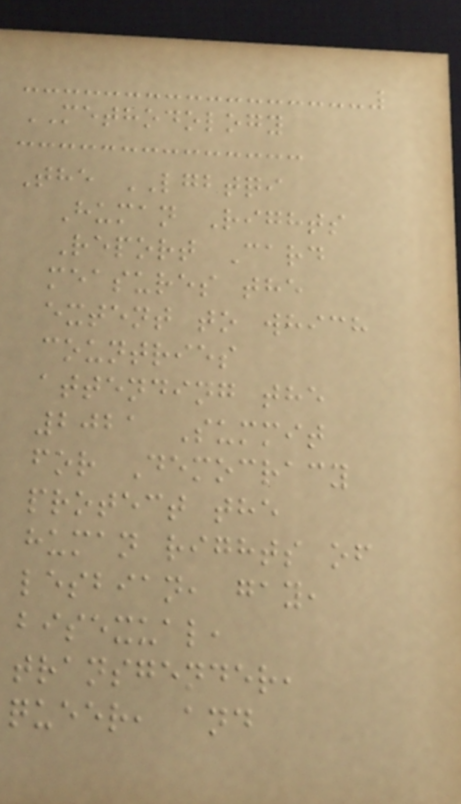METHODOLOGY
The LGBTQI
Human Rights
Report Card
measures the
extent to which
countries
attending the
2021 Summit
for Democracy
protect the
human rights of
lesbian, gay,
bisexual,
transgender,
queer, and
